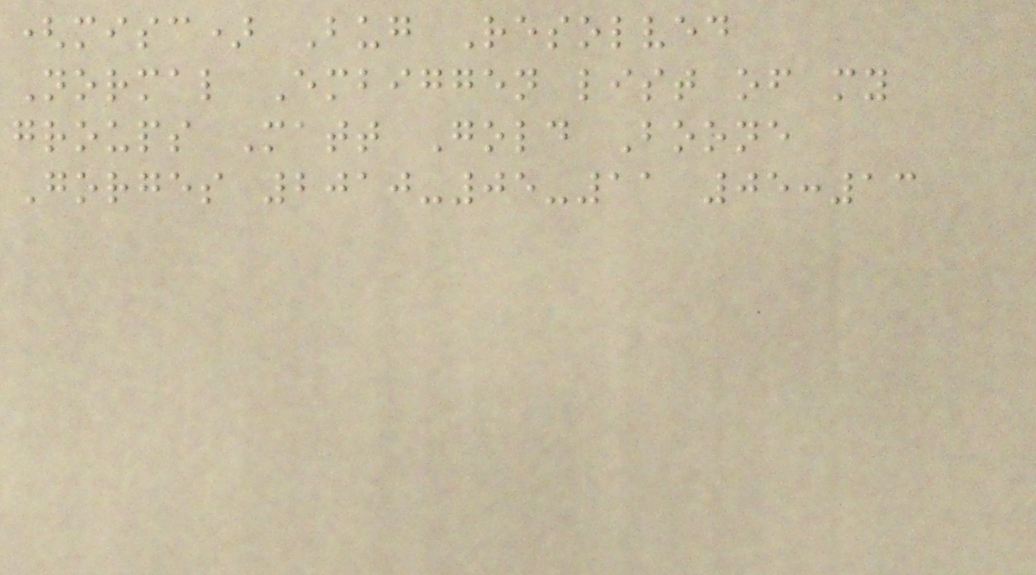(misc) Bug Resolved
Normal Embiggen list of my
groups Matt Gold Boone
Gorges 2010-05-11 05:13
